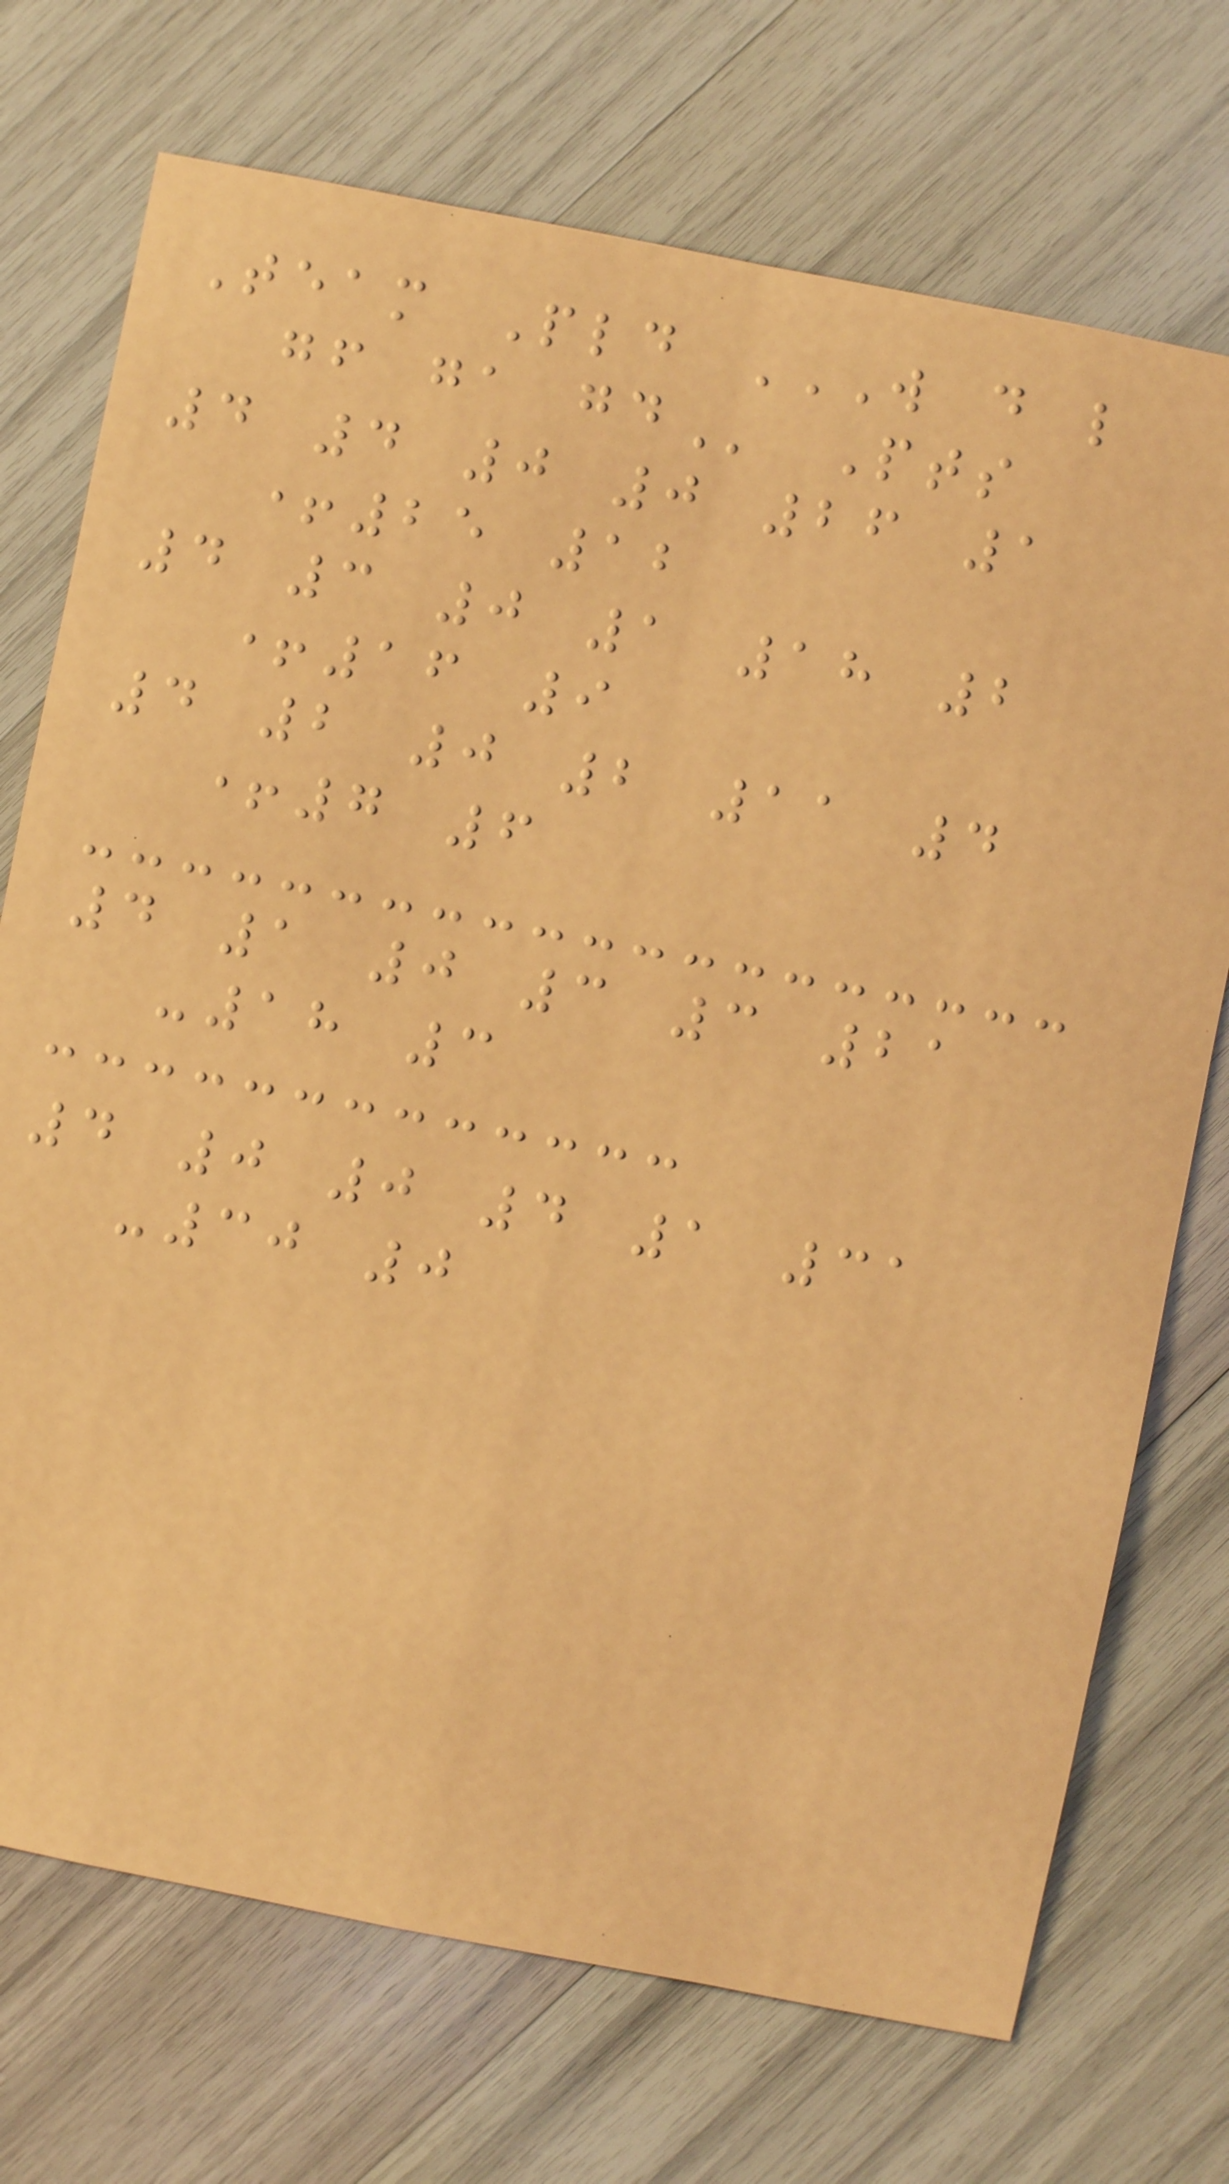Team Pld W D L
GF GA GD Pts
4 4 0 0 26 1
+25 12
4 3 0 1 18 2
+16 9
4 2 0 2 11 4
+7 6
4 1 0 3 3 21
-18 3
4 0 0 4 1 31
-30 0
